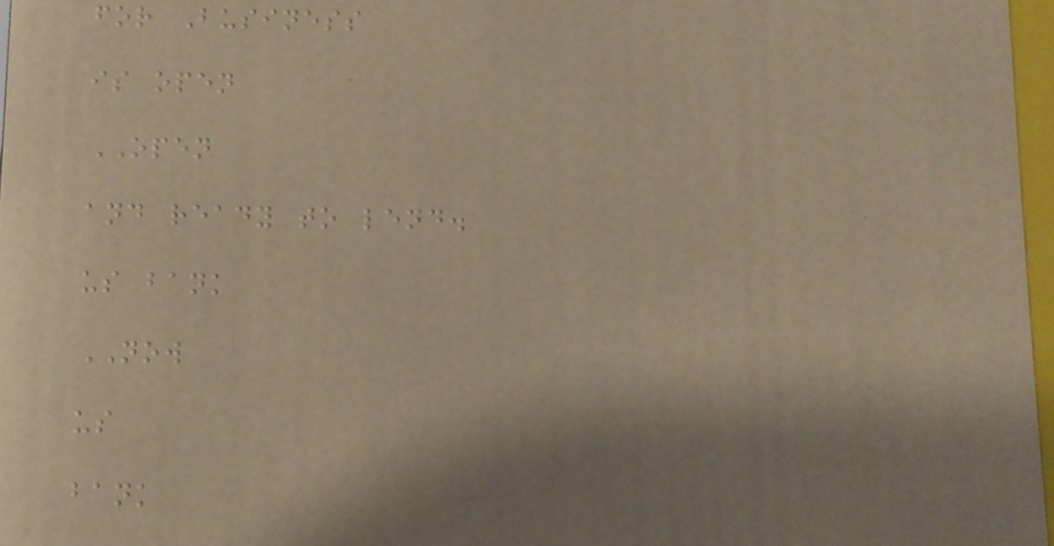for Business
is open
OPEN
and ready to lend.
us bank
NOW
us
bank
